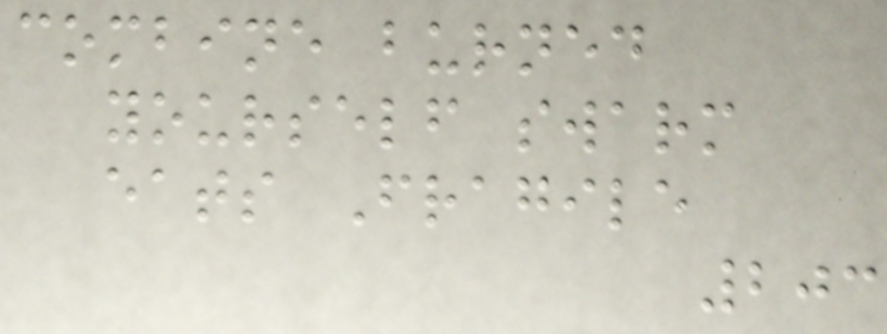combine burned
yourself swarm
eats Fragile
203
